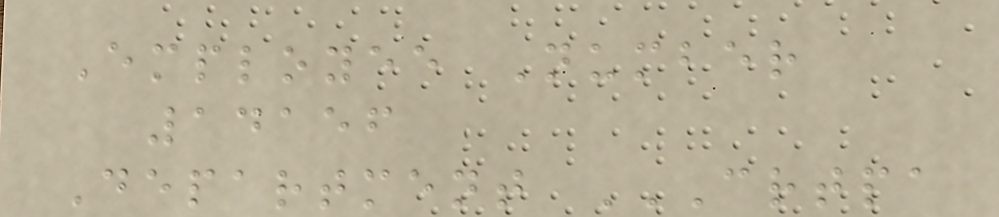Employee Number
14156
Department CRTPA
